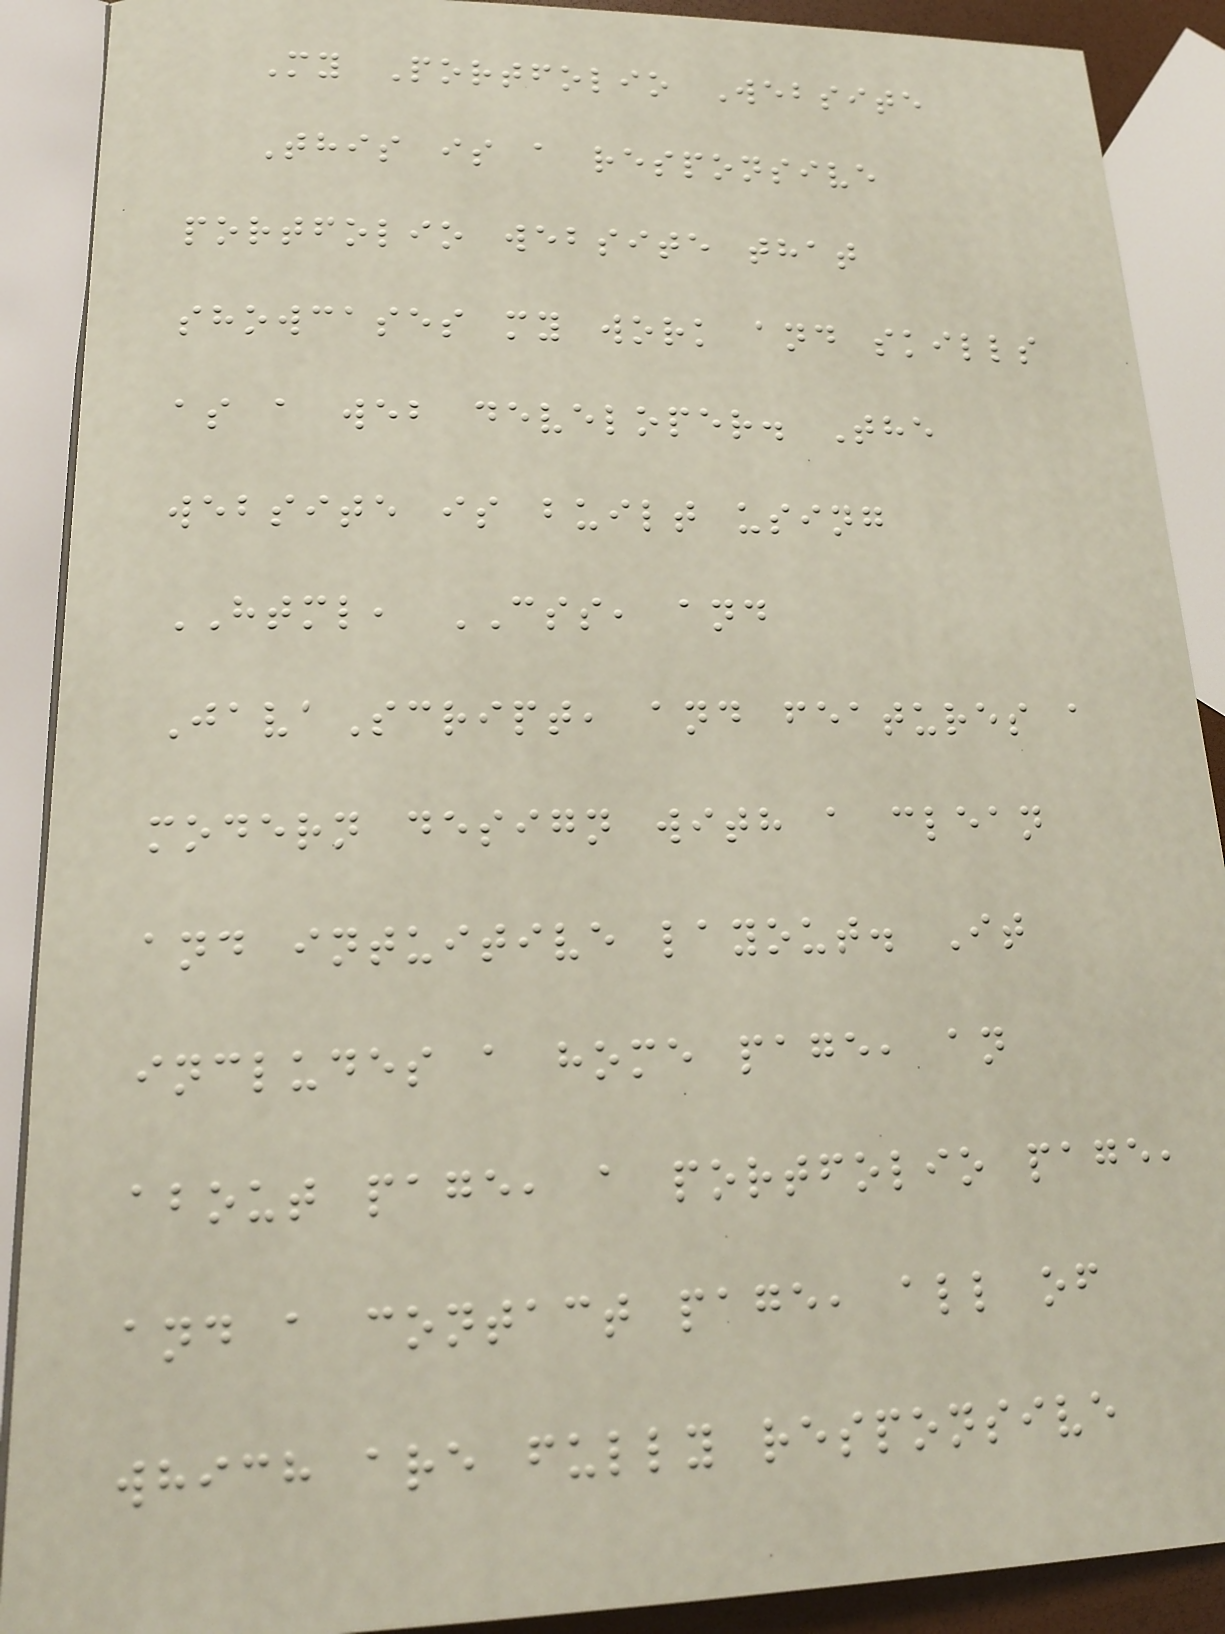My Portfolio Website
This is a responsive
portfolio website that
showcases my work and skills
as a web developer. The
website is built using
HTML, CSS, and
JavaScript, and features a
modern design with a clean
and intuitive layout. It
includes a home page, an
about page, a portfolio page,
and a contact page, all of
which are fully responsive
